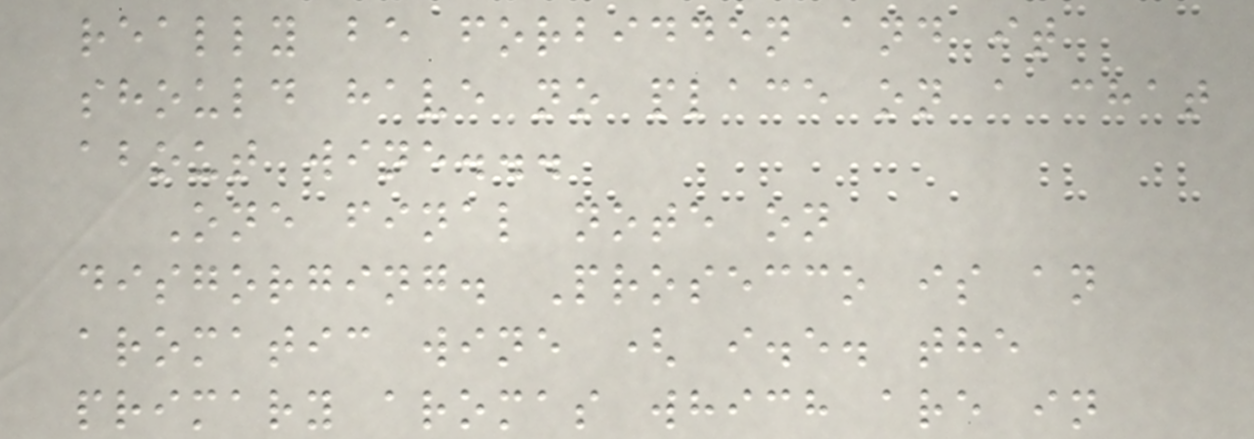really be forbidden and it
should have no place on a chat
about wine...
One final note on
disgorging. Prosecco is an
aromatic wine ( i.e. the
primary aromas which are in
